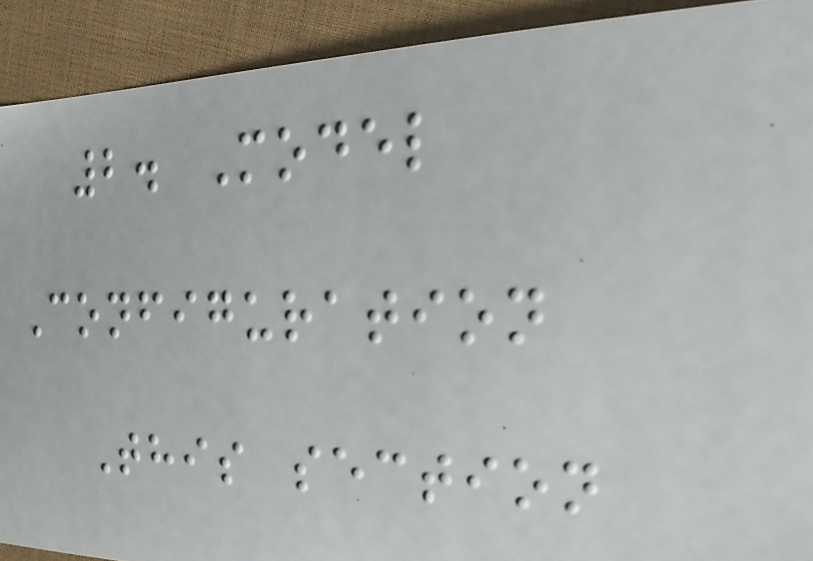2. Model
Configuration
This section
